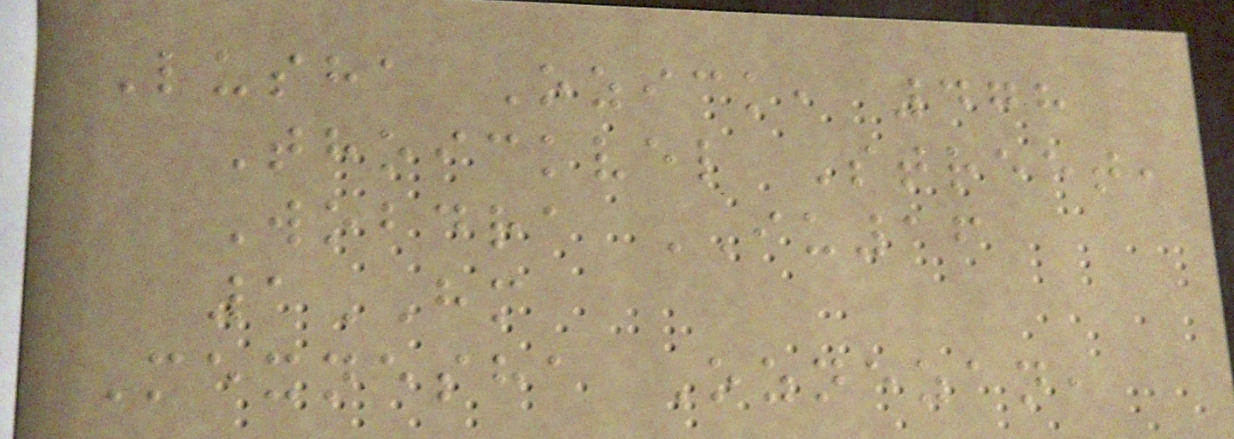Lusha Ozick, 478
Thoickvel Street,
Wobdra IU16
1HM
Mexnesha Oznezan,
